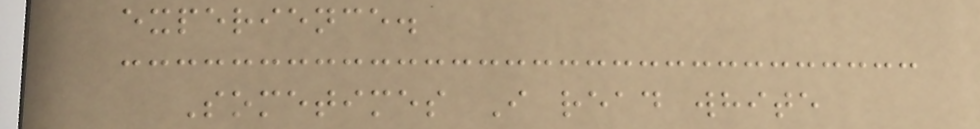experience.
Sometimes I read white
